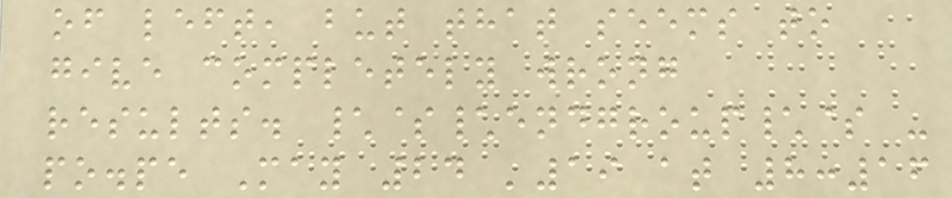of left, but that seems to
give completely wrong
results. \$\endgroup\$ -
po.pe May 24 '19 at 8:16
